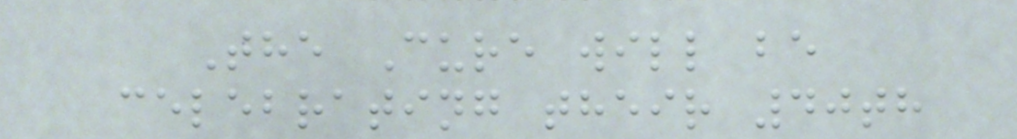The Cure will be
celebrating their 40th
